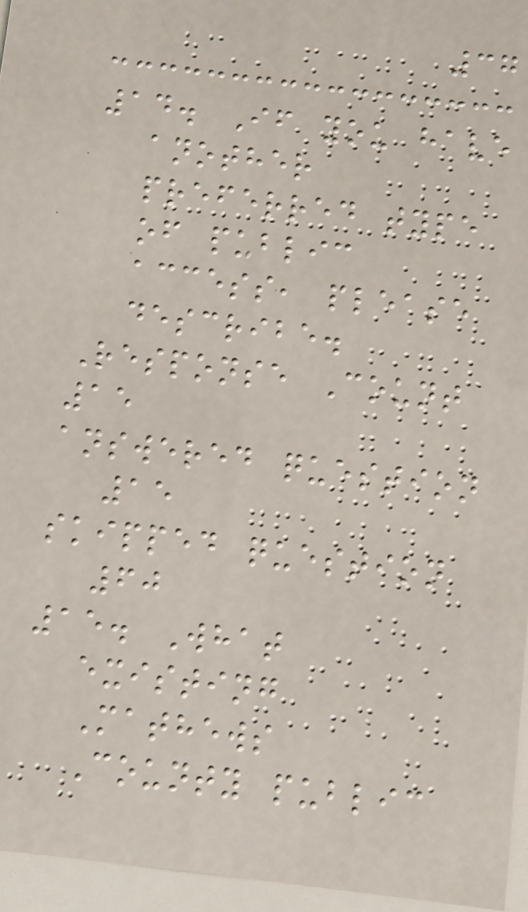37
14. If you have
another
preferred type
of public
access, please
describe.
Response Count
15
answered question
15
skipped question
60
15. What
existing
Mathews
County public
